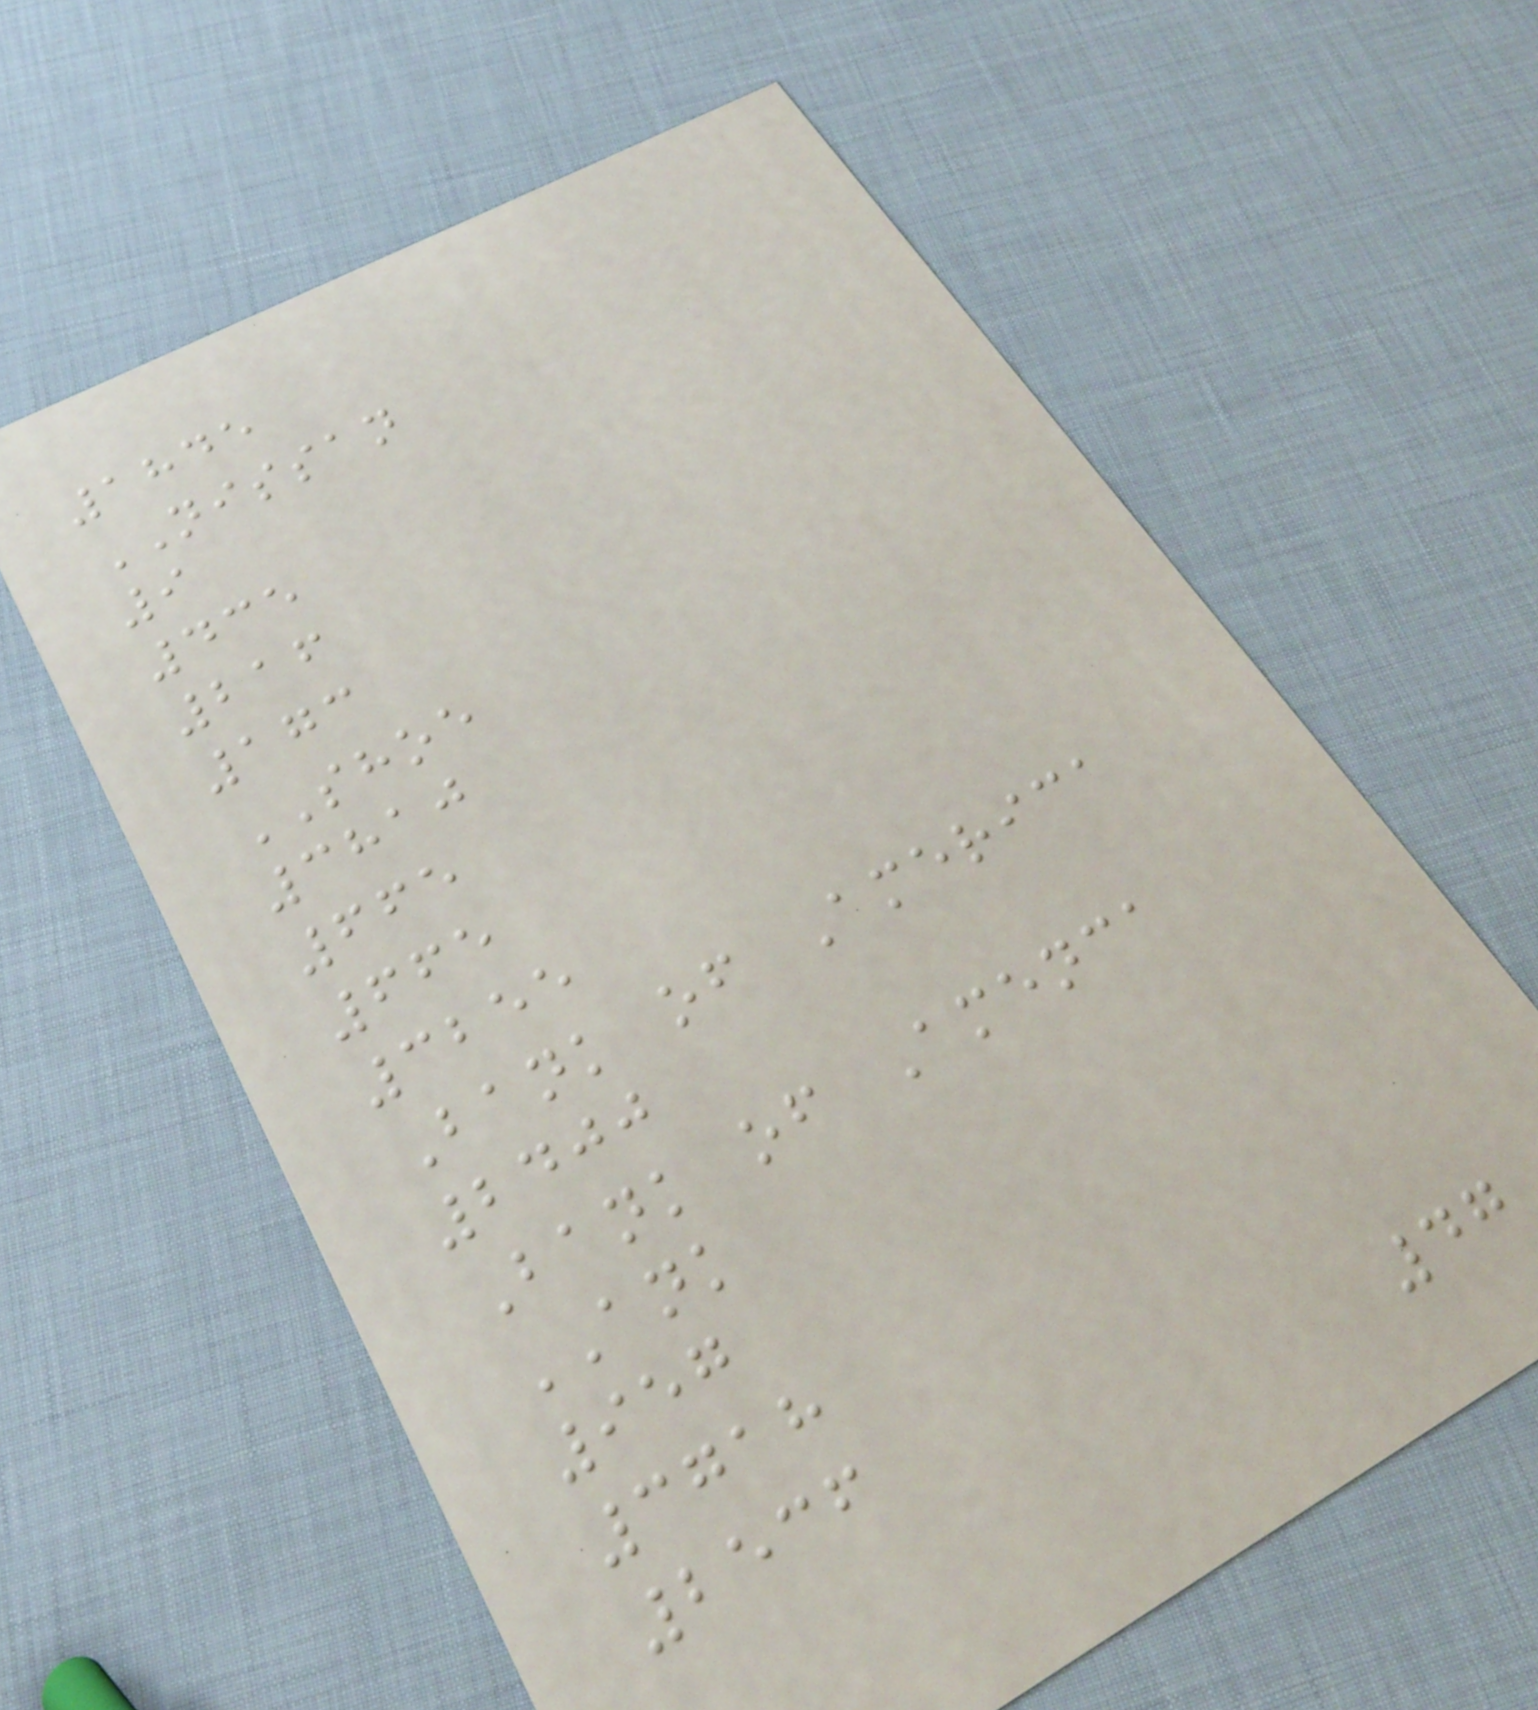1845
NISSAN
9
435
216
173
SHOE
3810
665
665
3255
Bank of America
2400
Bank of Amenca
ANK
957
3718
2536
47
